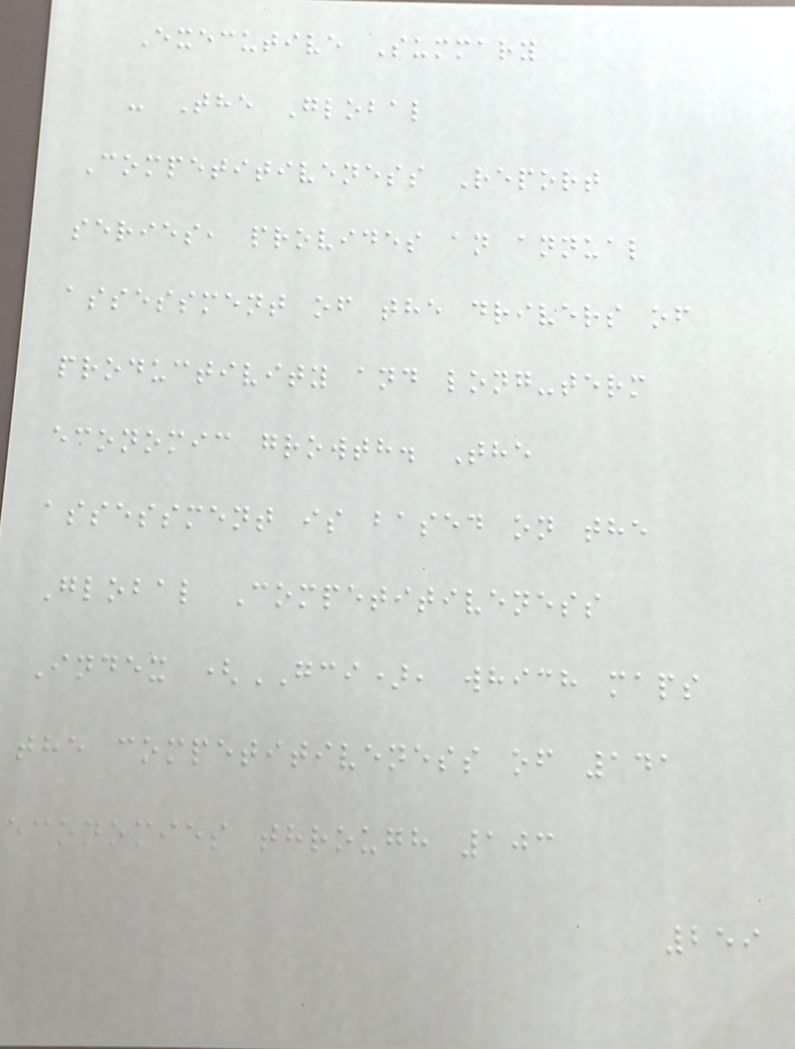Executive Summary
- The Global
Competitiveness Report
series, provides an annual
assessment of the drivers of
productivity and long-term
economic growth. The
assessment is based on the
Global Competitiveness
Index (GCI), which maps
the competitiveness of 141
economies through 103
259
